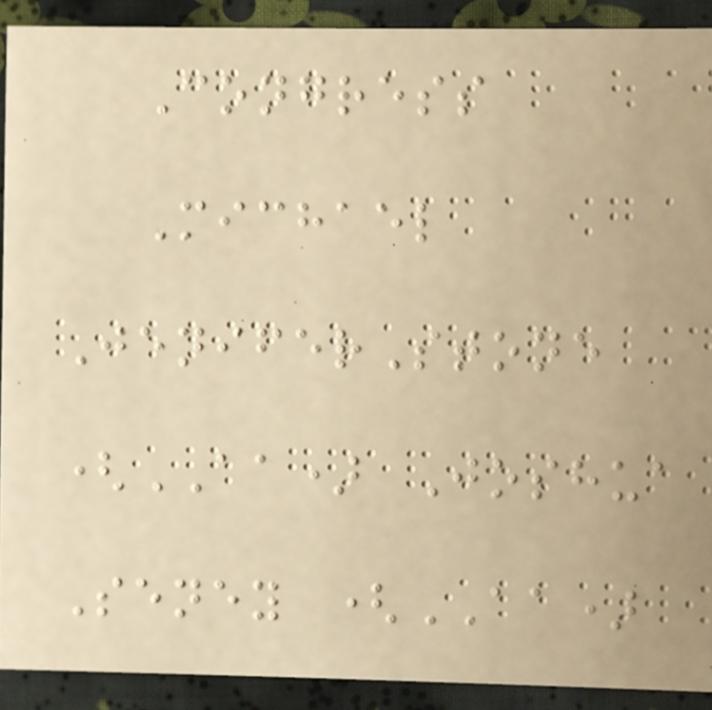Congress
Michael
JeniferStone
(AA) Joshua
Seney (AA)
